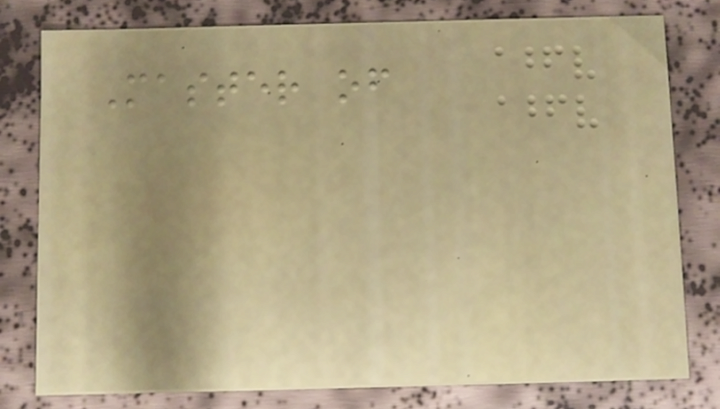Master of
